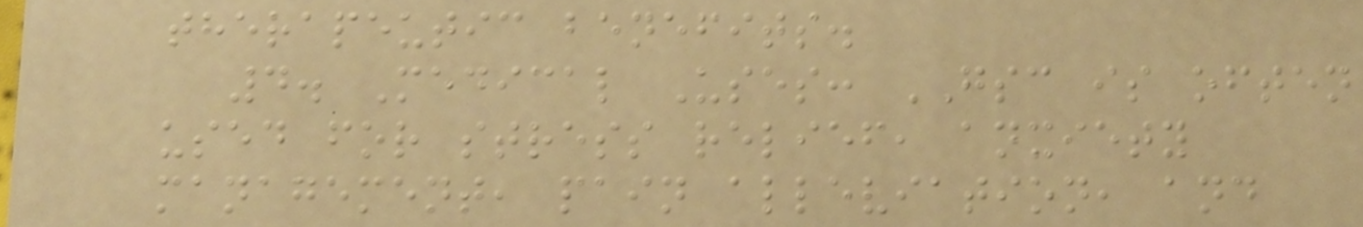therapeutic benefits.
4. Medical Uses: GSC is often
used for stress relief, anxiety
management, pain alleviation, and
